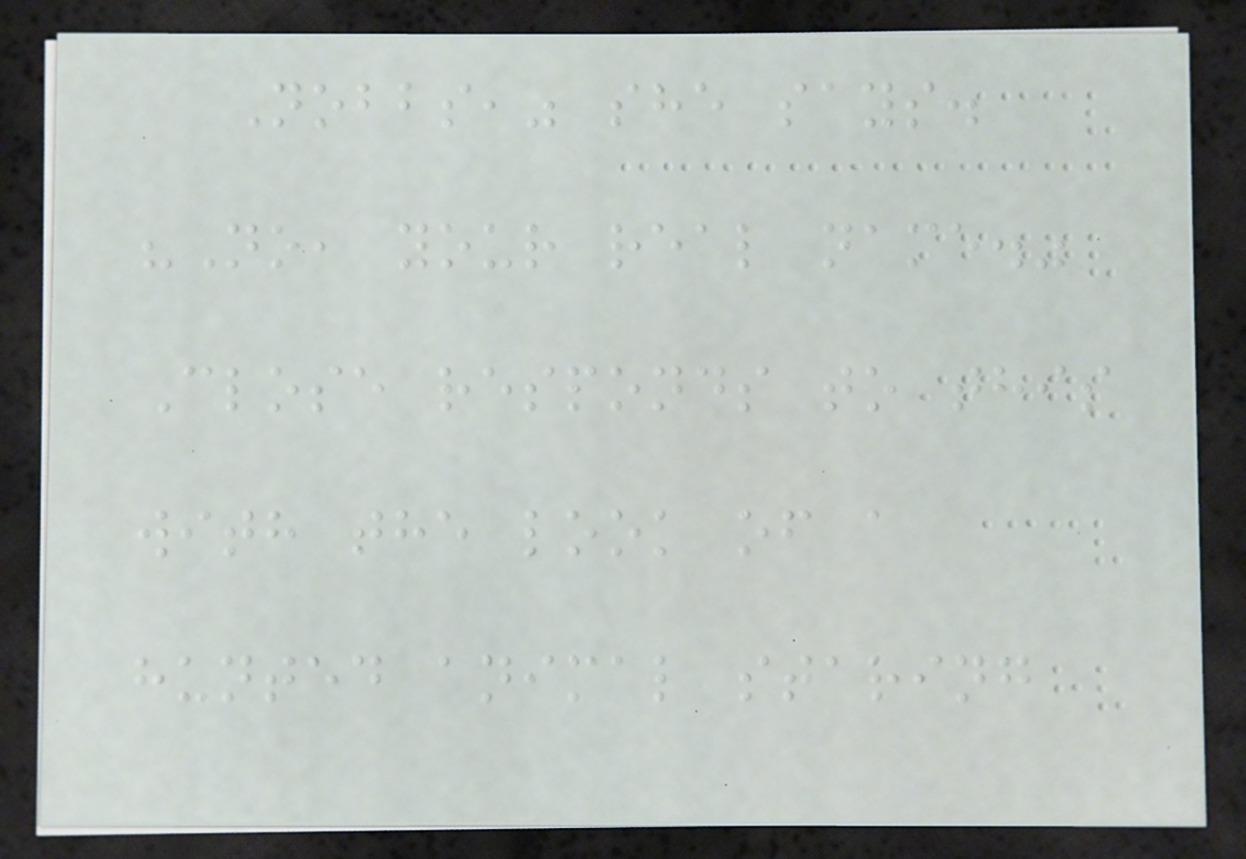Nobbs," she says.
"No, your real name."
Close responds to this
with the look of a
hunted animal staring
